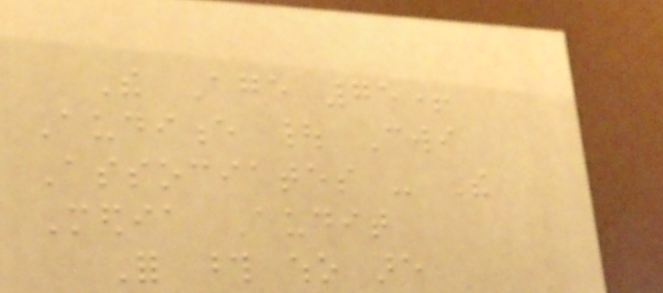The Age 75+
Audience | Cwi
Associates - The
Media Audit
For those who are
